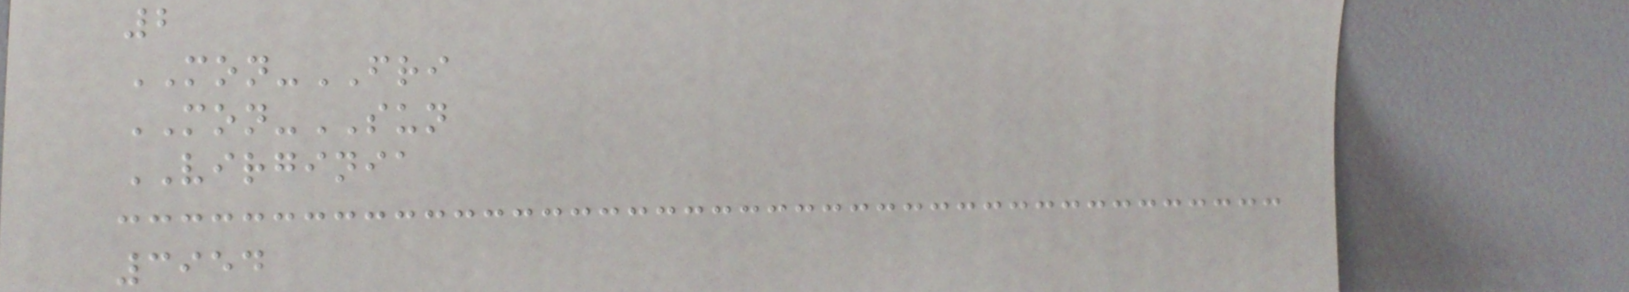2
MON-FRI
MON-SUN
VIRGINIA
3954
